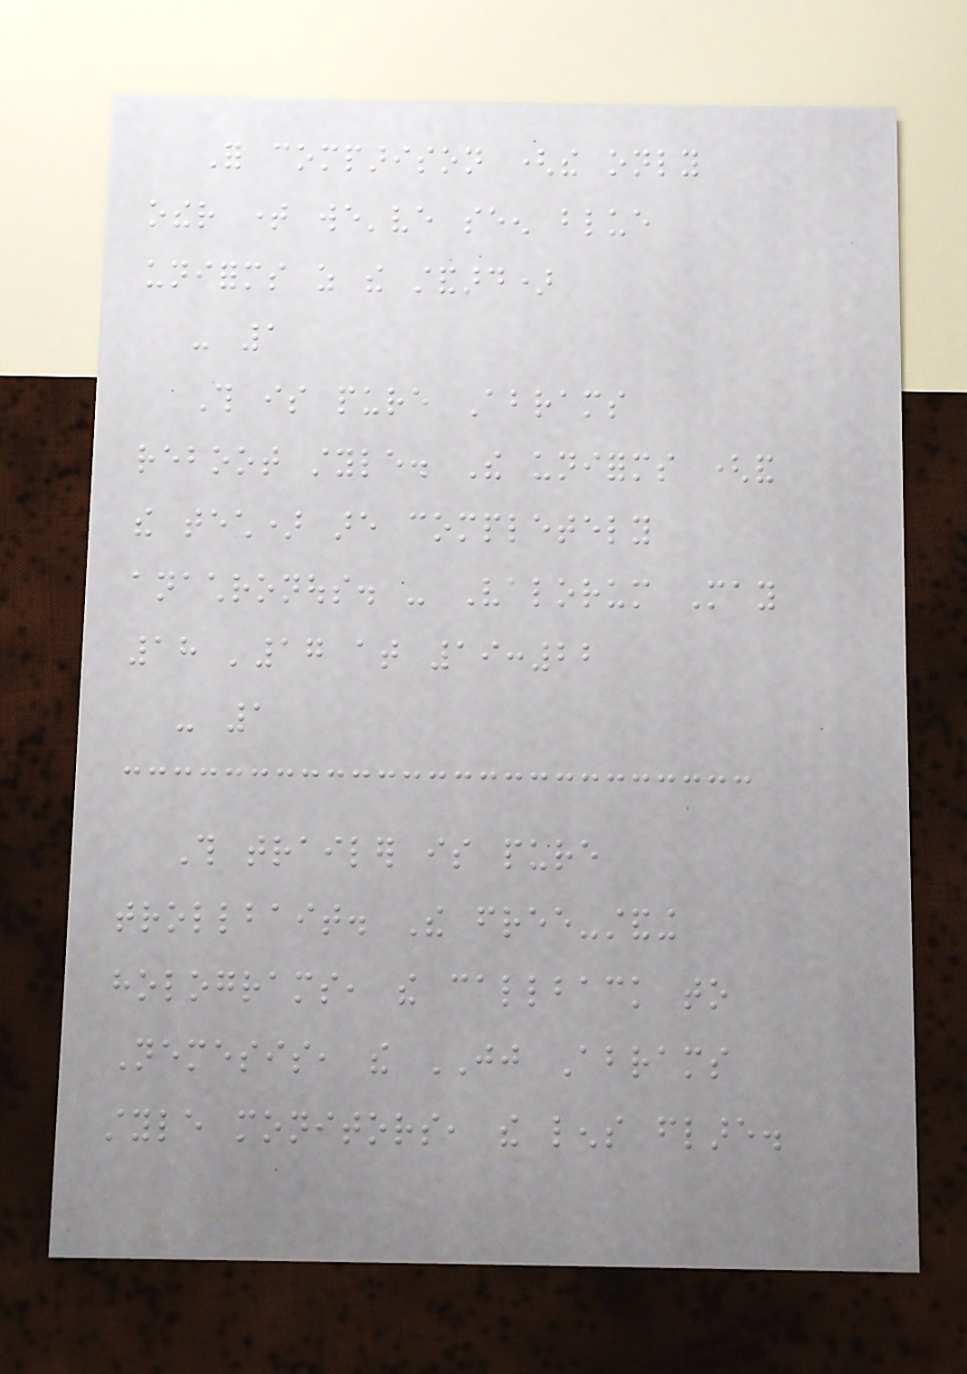For comparison (the only
other time we've seen blue
uniforms as the standard)
- 1
This is pure Abrams
reboot style. The uniforms (and
the tech) are completely
anachronous. - Valorum May
18 '17 at 19:22
- 1
This trailer is pure
trollbait. The free-standing
holograms, the callback to
Nemesis, the JJ Abrams
style monitors, the lens flare.
